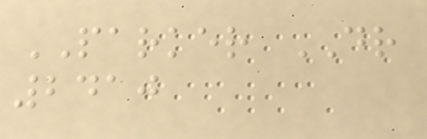PARKER DR
2410
